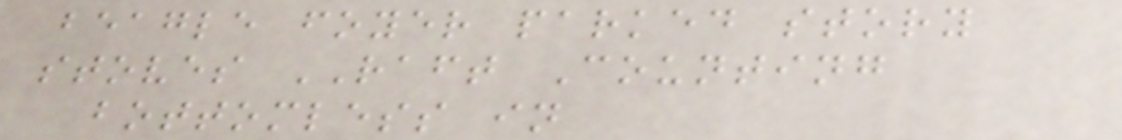beagle foyer parked story
stoves RAFT Counting
bottomless in
